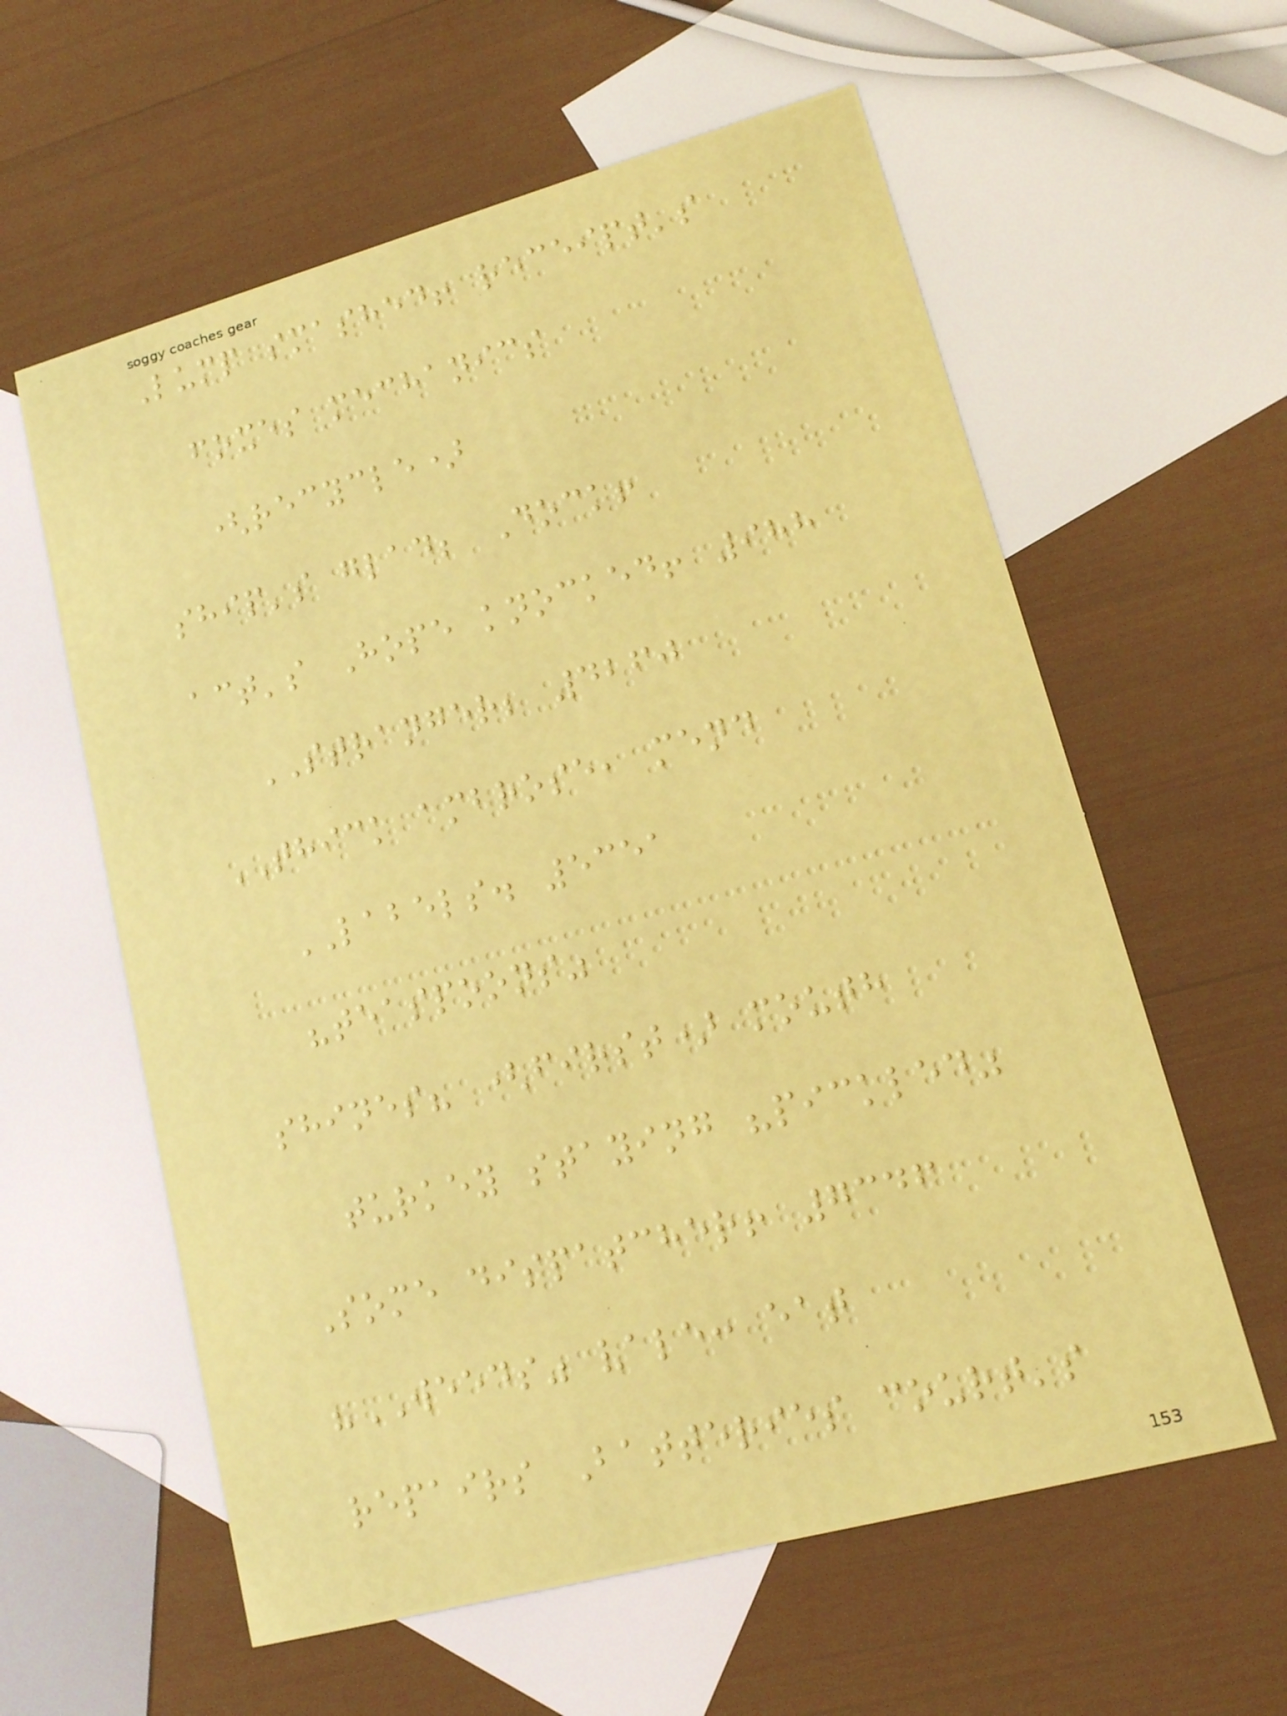Lump smashed! receipt's
foxes mechanics
(recycle)
ship's glad; Dock!
act's Hope knocked! 988
STRANGER; 4260
THICK ambrose, mend
LABELS. 5351
"teaspoons"
shines? (first) mouth
turkey staying "pickled"
Some dispatcher! 7346
"WEEDS" vale: eat
repairs Batteries court's
